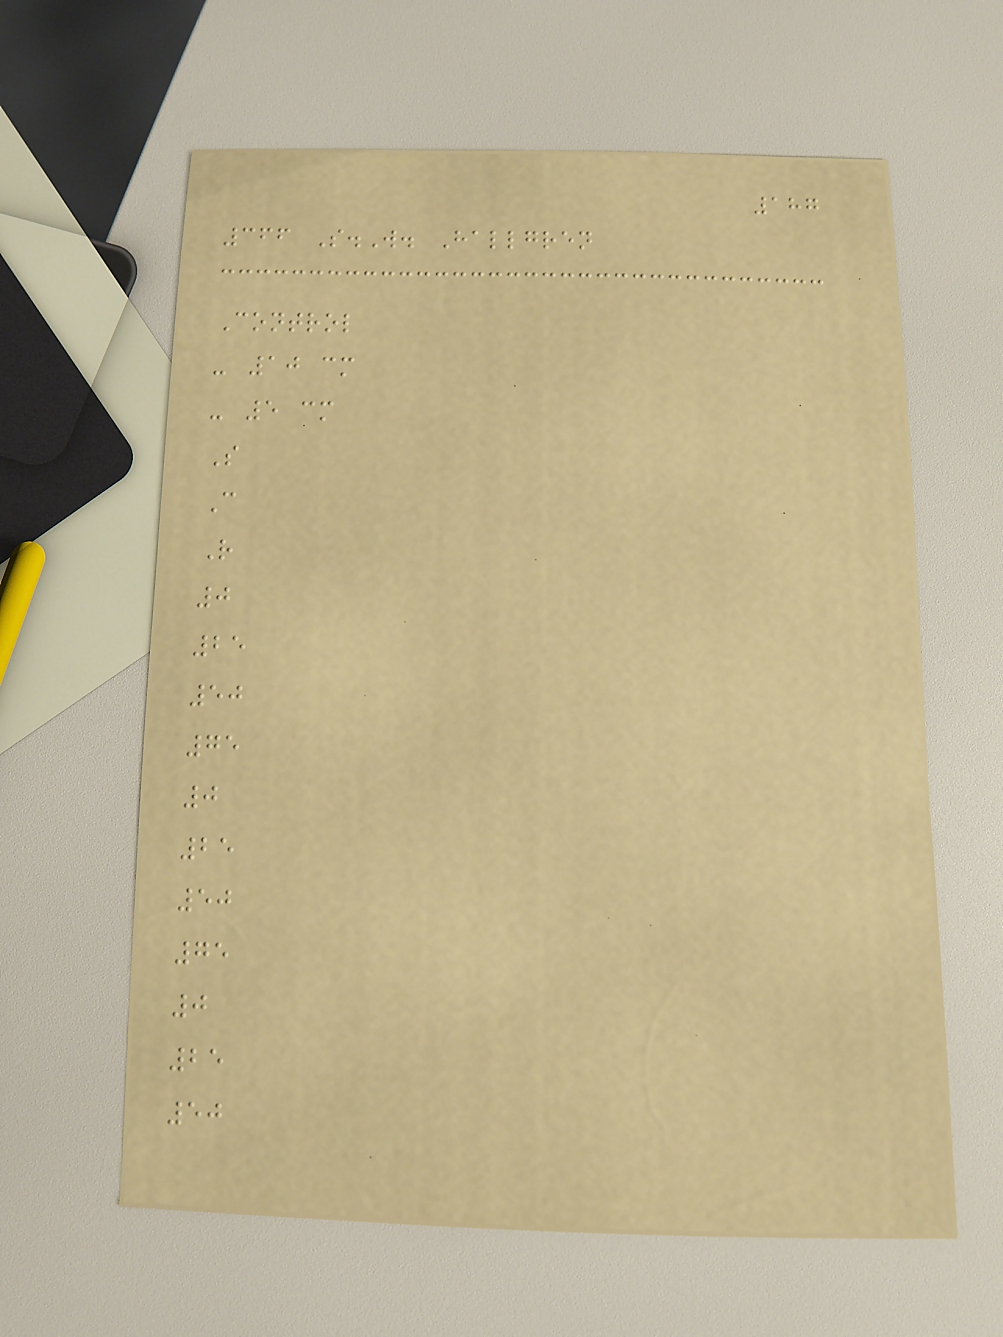187
366 S.W. Hallgren
Control
- 10 cm
- 5 cm
S
C
R
0
25
50
75
0
25
50
75
0
25
50
